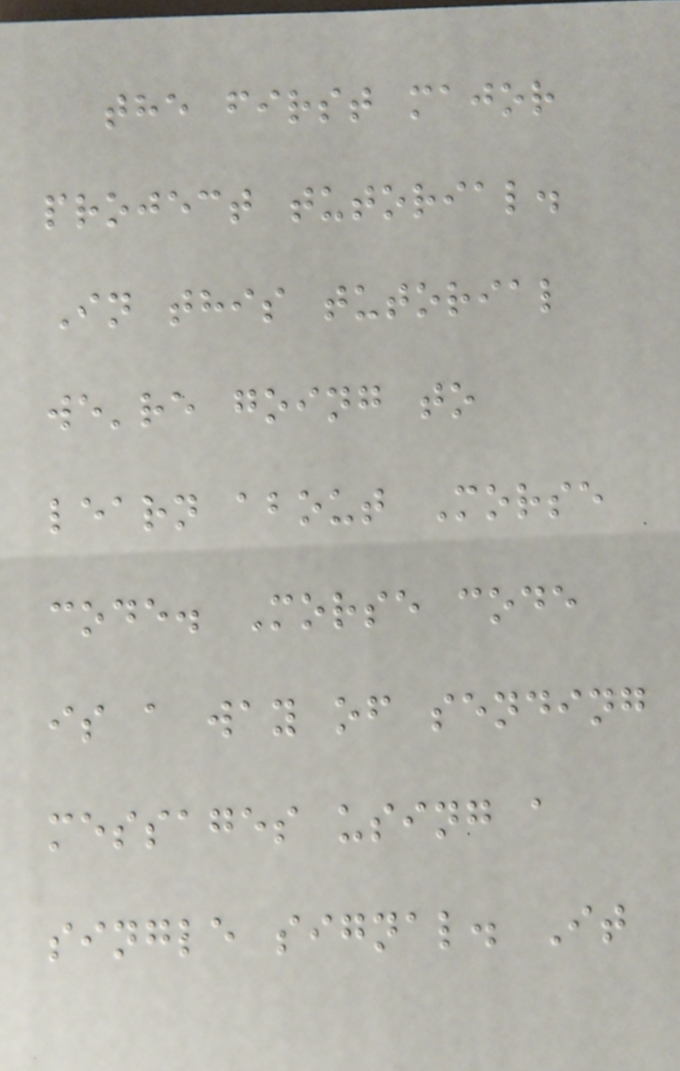the first major
project tutorial.
In this tutorial
we're going to
learn about Morse
code. Morse code
is a way of sending
messages using a
single signal. It
